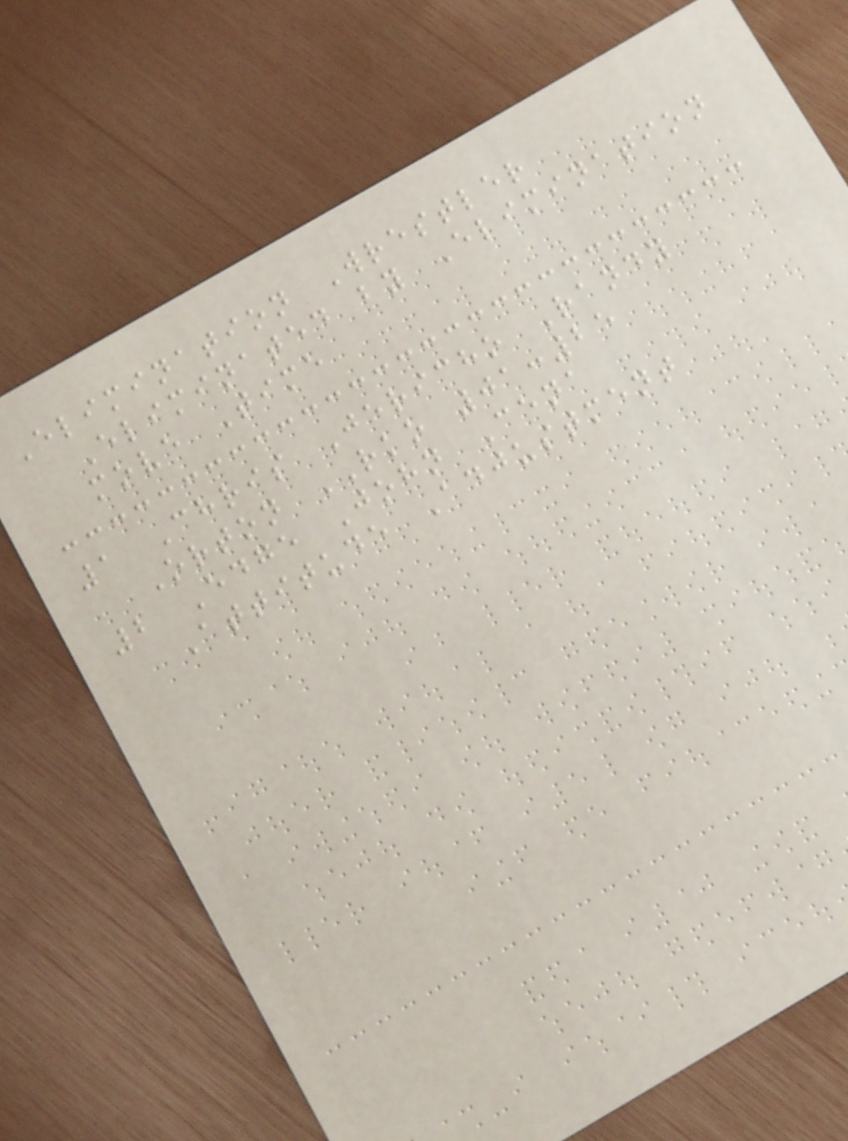Elimination Wrestler
Eliminated by Elimination
move Time
1 Chris Jericho Randy
Orton RKO 01:25
2 Edge John Cena
Attitude Adjustment
